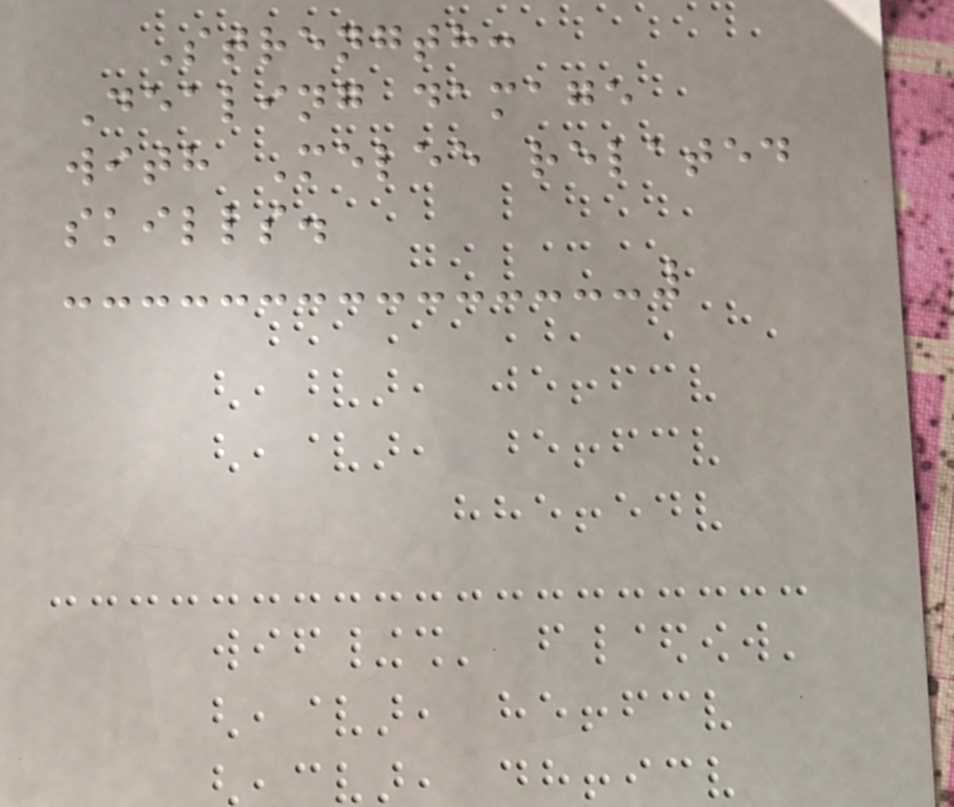Strength:
Dealing damage
with Melee related
skills.
